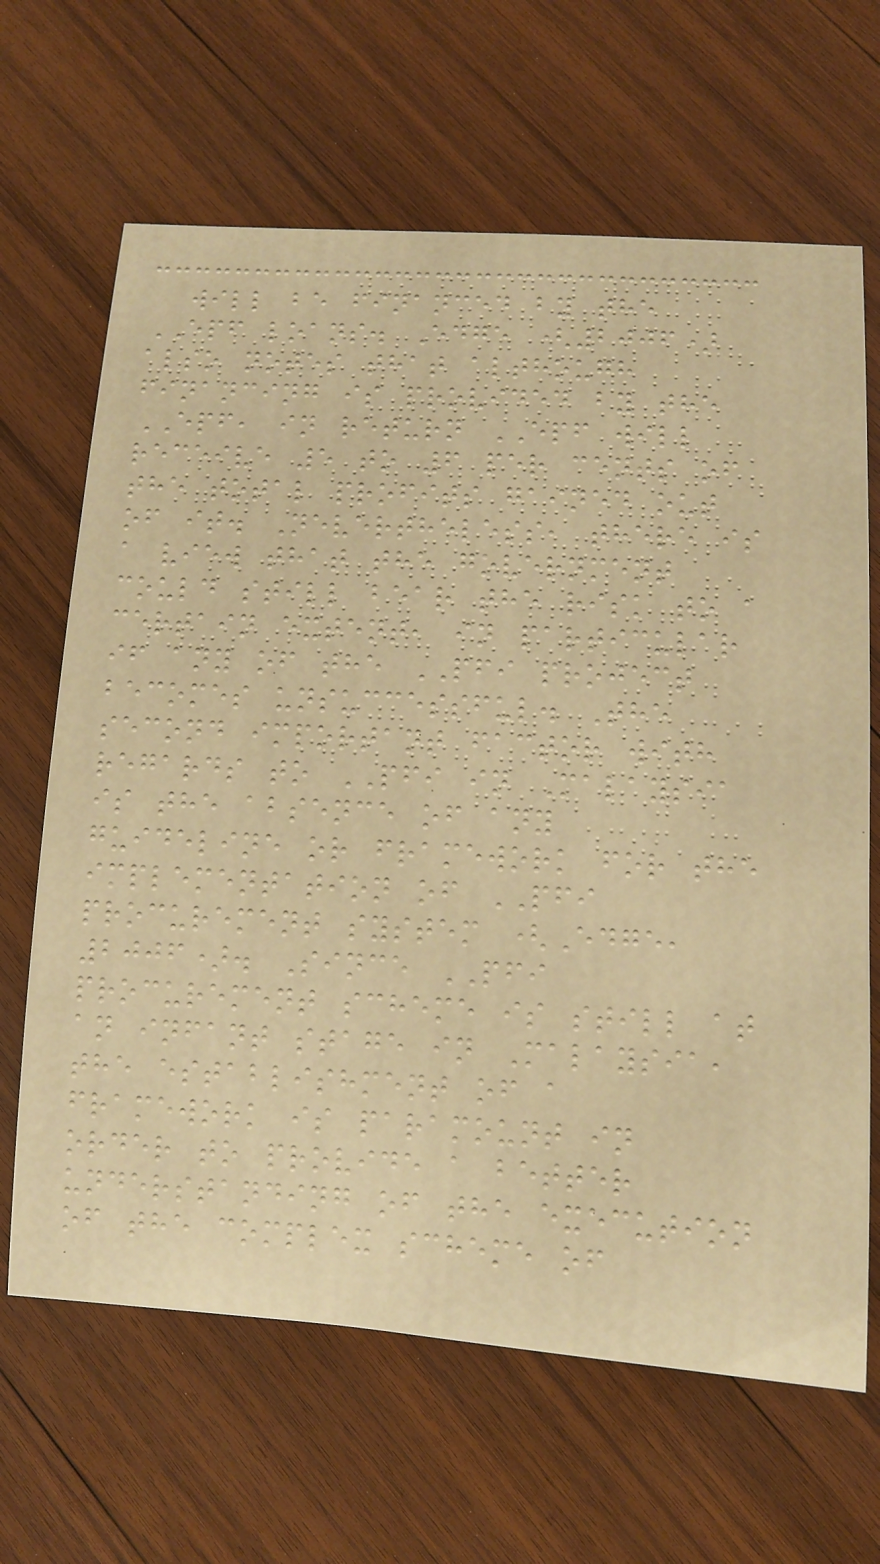will be financed by the
EPF loans. Edge (2006)
also notes that although
financing is provided by the
EPF, in return EPF will
receive 5 to 6 per cents of
the total profits gained out
of it. Nevertheless, there is
a view that the government
could still bear the risk to a
certain extent, in particular
if any of the PFI project
becomes unsuccessful. The
second important factor with
regards to PFI in Malaysia
is the absence of any
guideline or framework for the
implementation of PFI
procurement system (Edge,
2006). Since PFI
procurement scheme is still at
an infant stage in Malaysia,
the establishment of a
framework is paramount in
order to provide a better
understanding of the execution
of the complex scheme of
